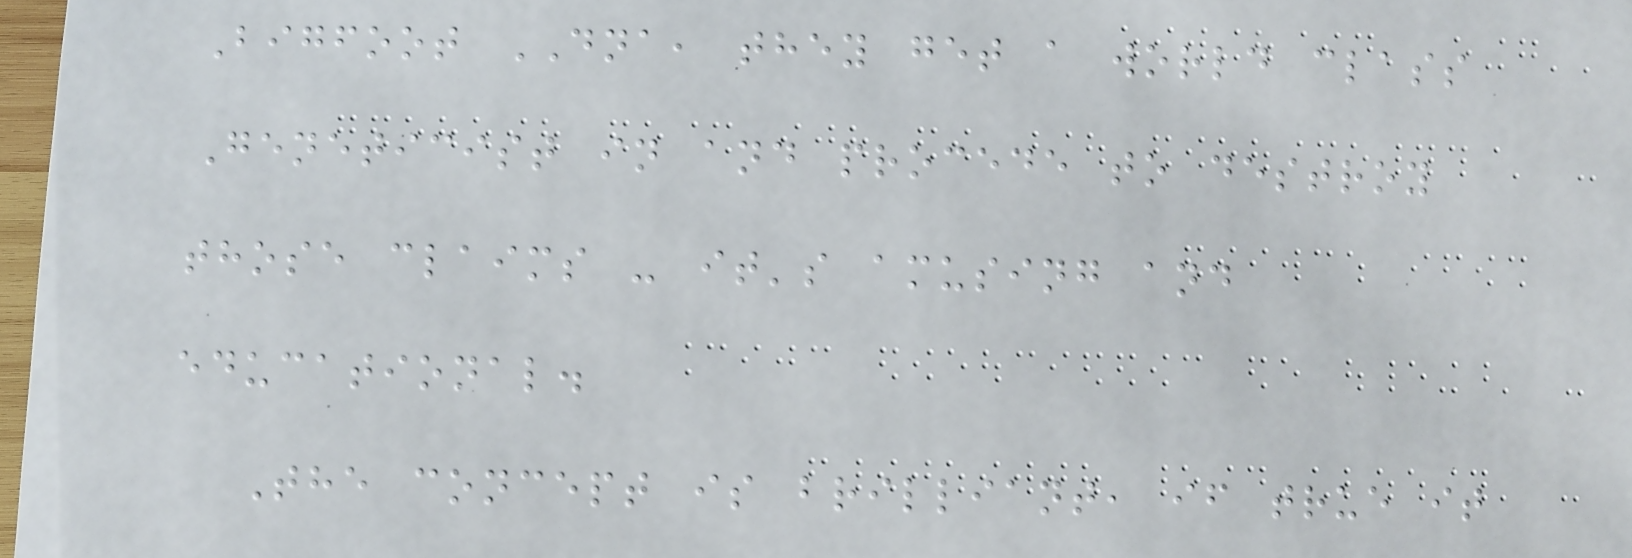Bigfoot DNA, they get a world class
Geneticist in and procede to destroy
those claims - it's amusing and
educational.
The concept is brilliant, if true it
